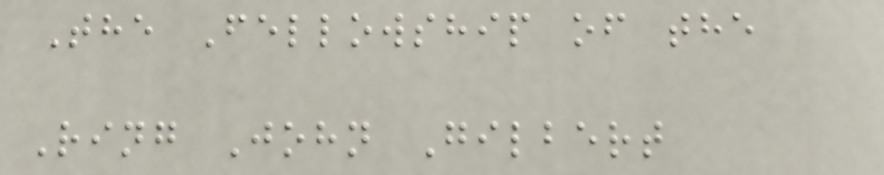The Fellowship of the
Ring John Gilbert
